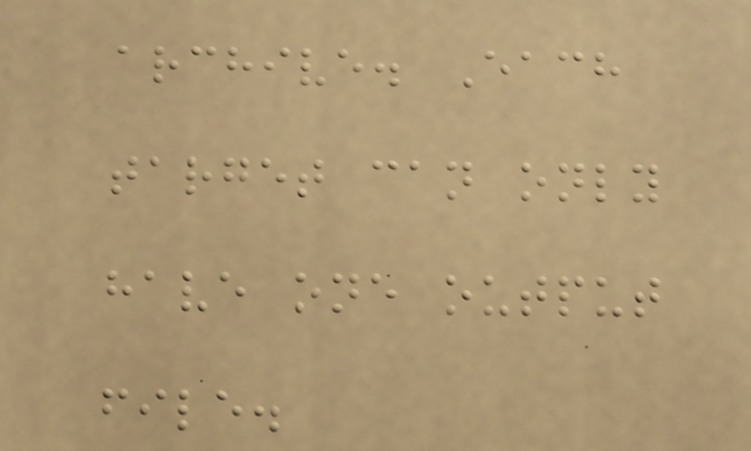archive. Each
target can only
have one output
file.
